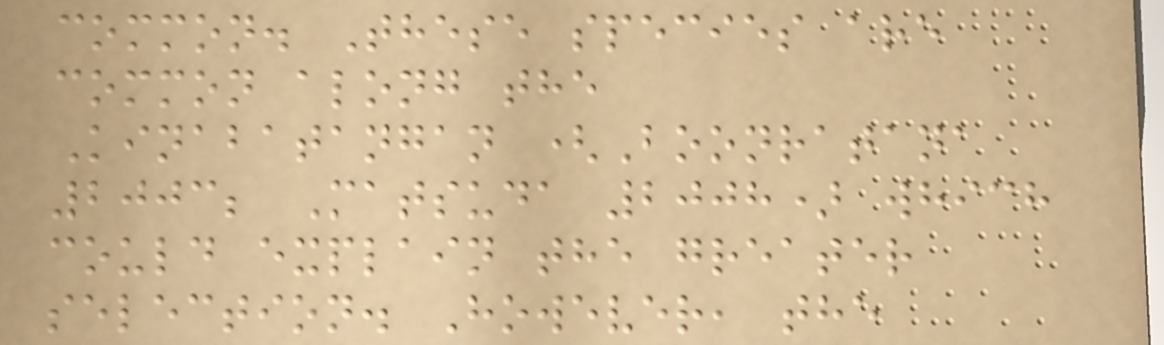common. These species are
common along the
Kinabatangan (Boonratana
2003; Matsuda 2008) which
could explain the greater
selection. However, the
